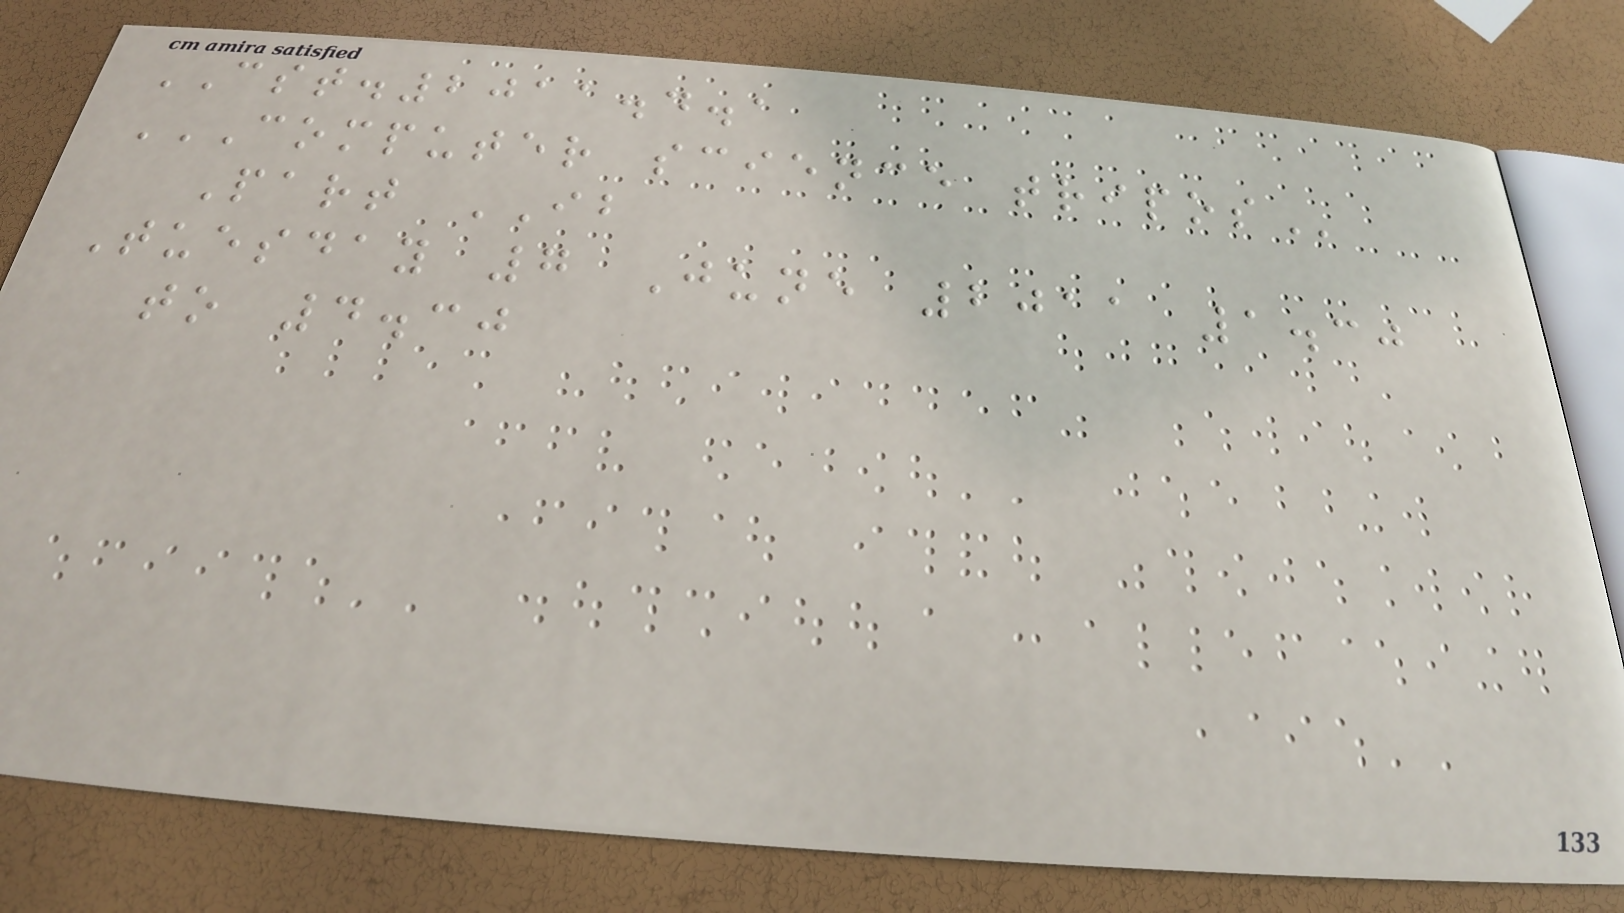CST.2011.4.1
COMPUTER SCIENCE TRIPOS
Part IB
Tuesday 7 June 2011 1.30
to 4.30
